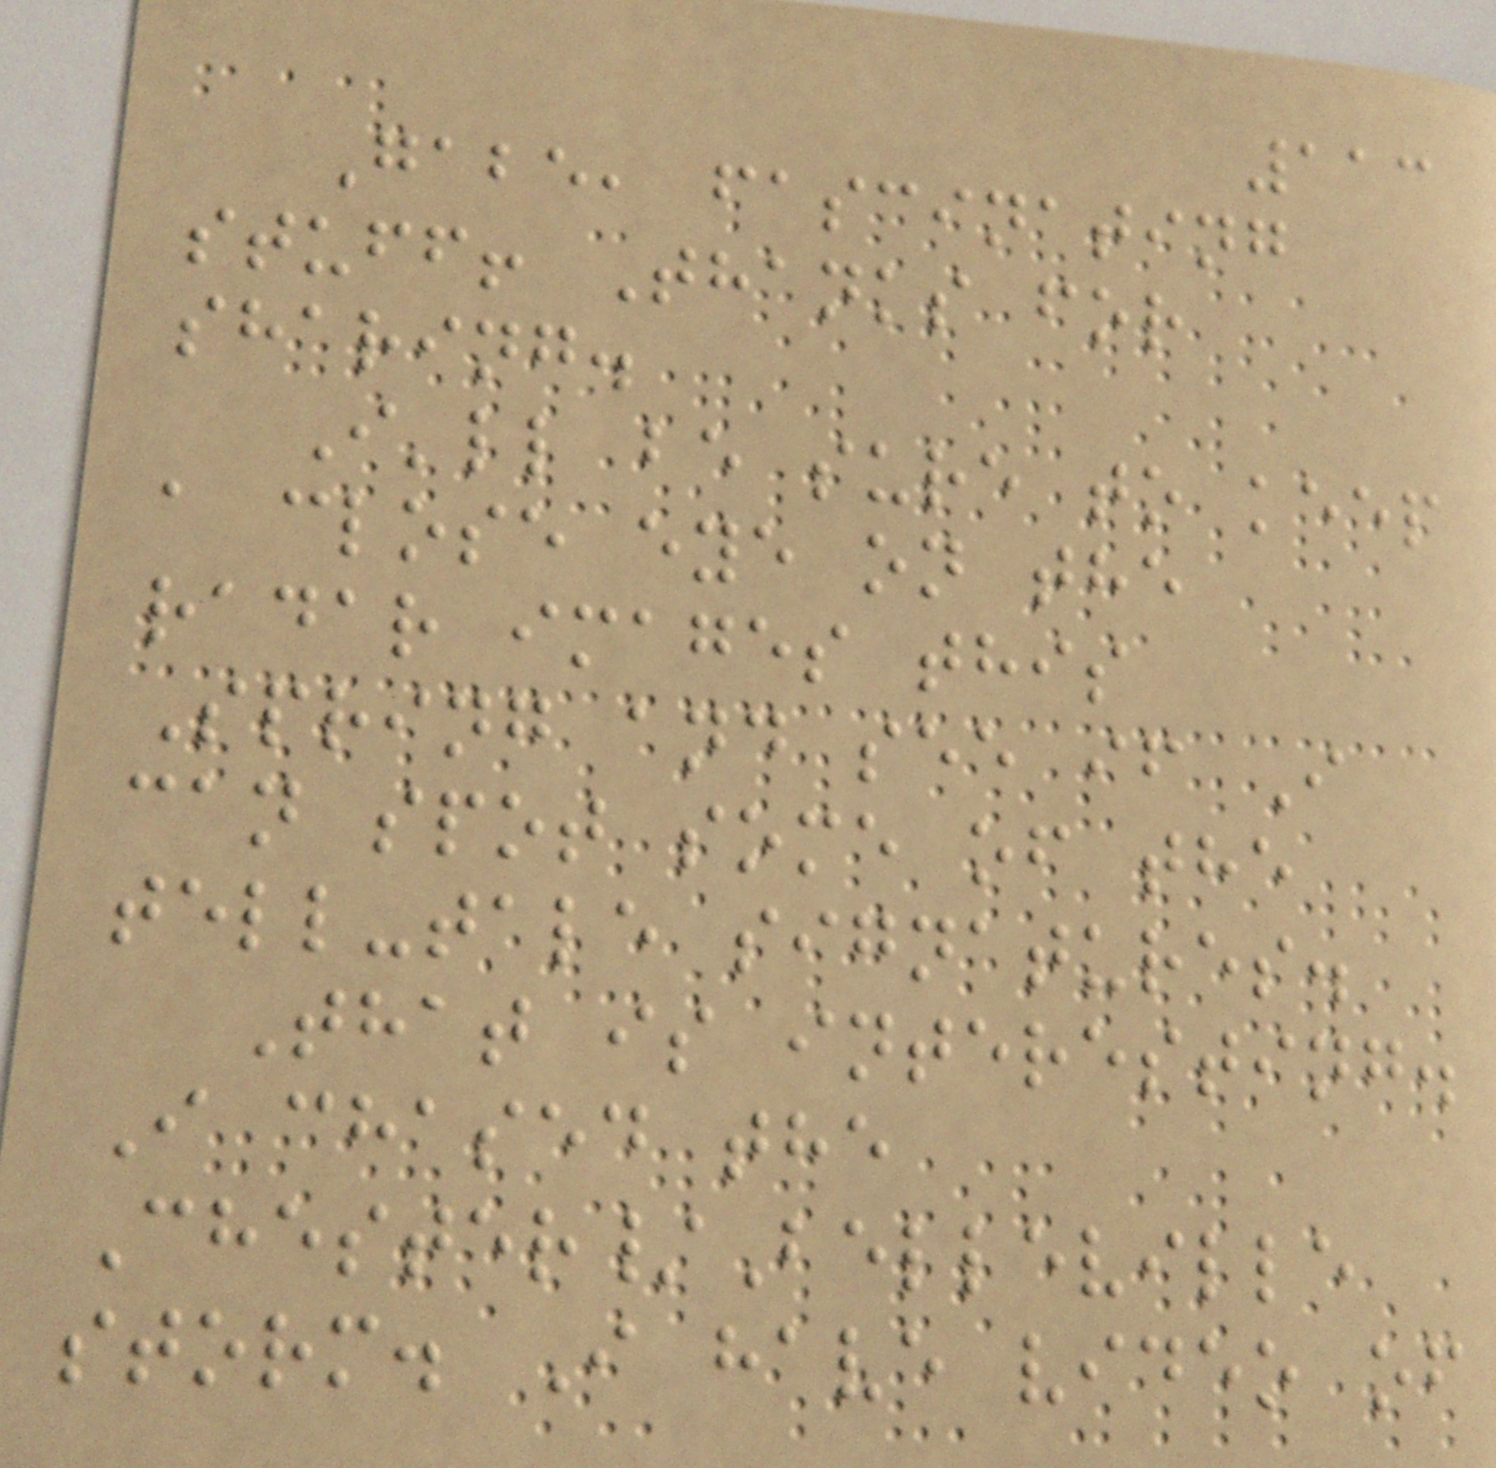113
Gabe, fascinating
stuff! Thanks for
sharing.
I'll be sure to keep
a close eye on the
radar images this
Spring and see if I
can spot some of the
tell-tale signatures.
That is interesting.
I chased the
Chester/Belleville
storm. I have video of
